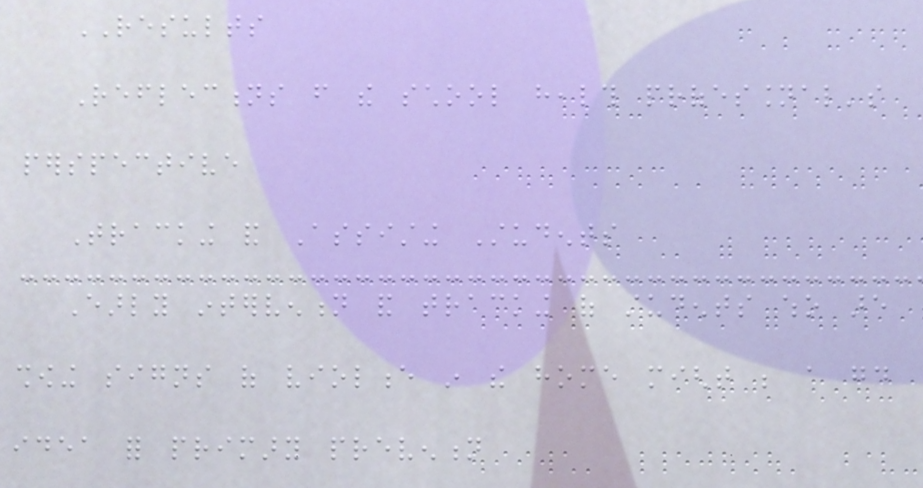RESULTS
Reflections from the school health professional's
perspective
Tracking and Assisting Students
Early intervention and tracking of students who are
showing signs of violence in the home might be a good
idea for primary prevention
